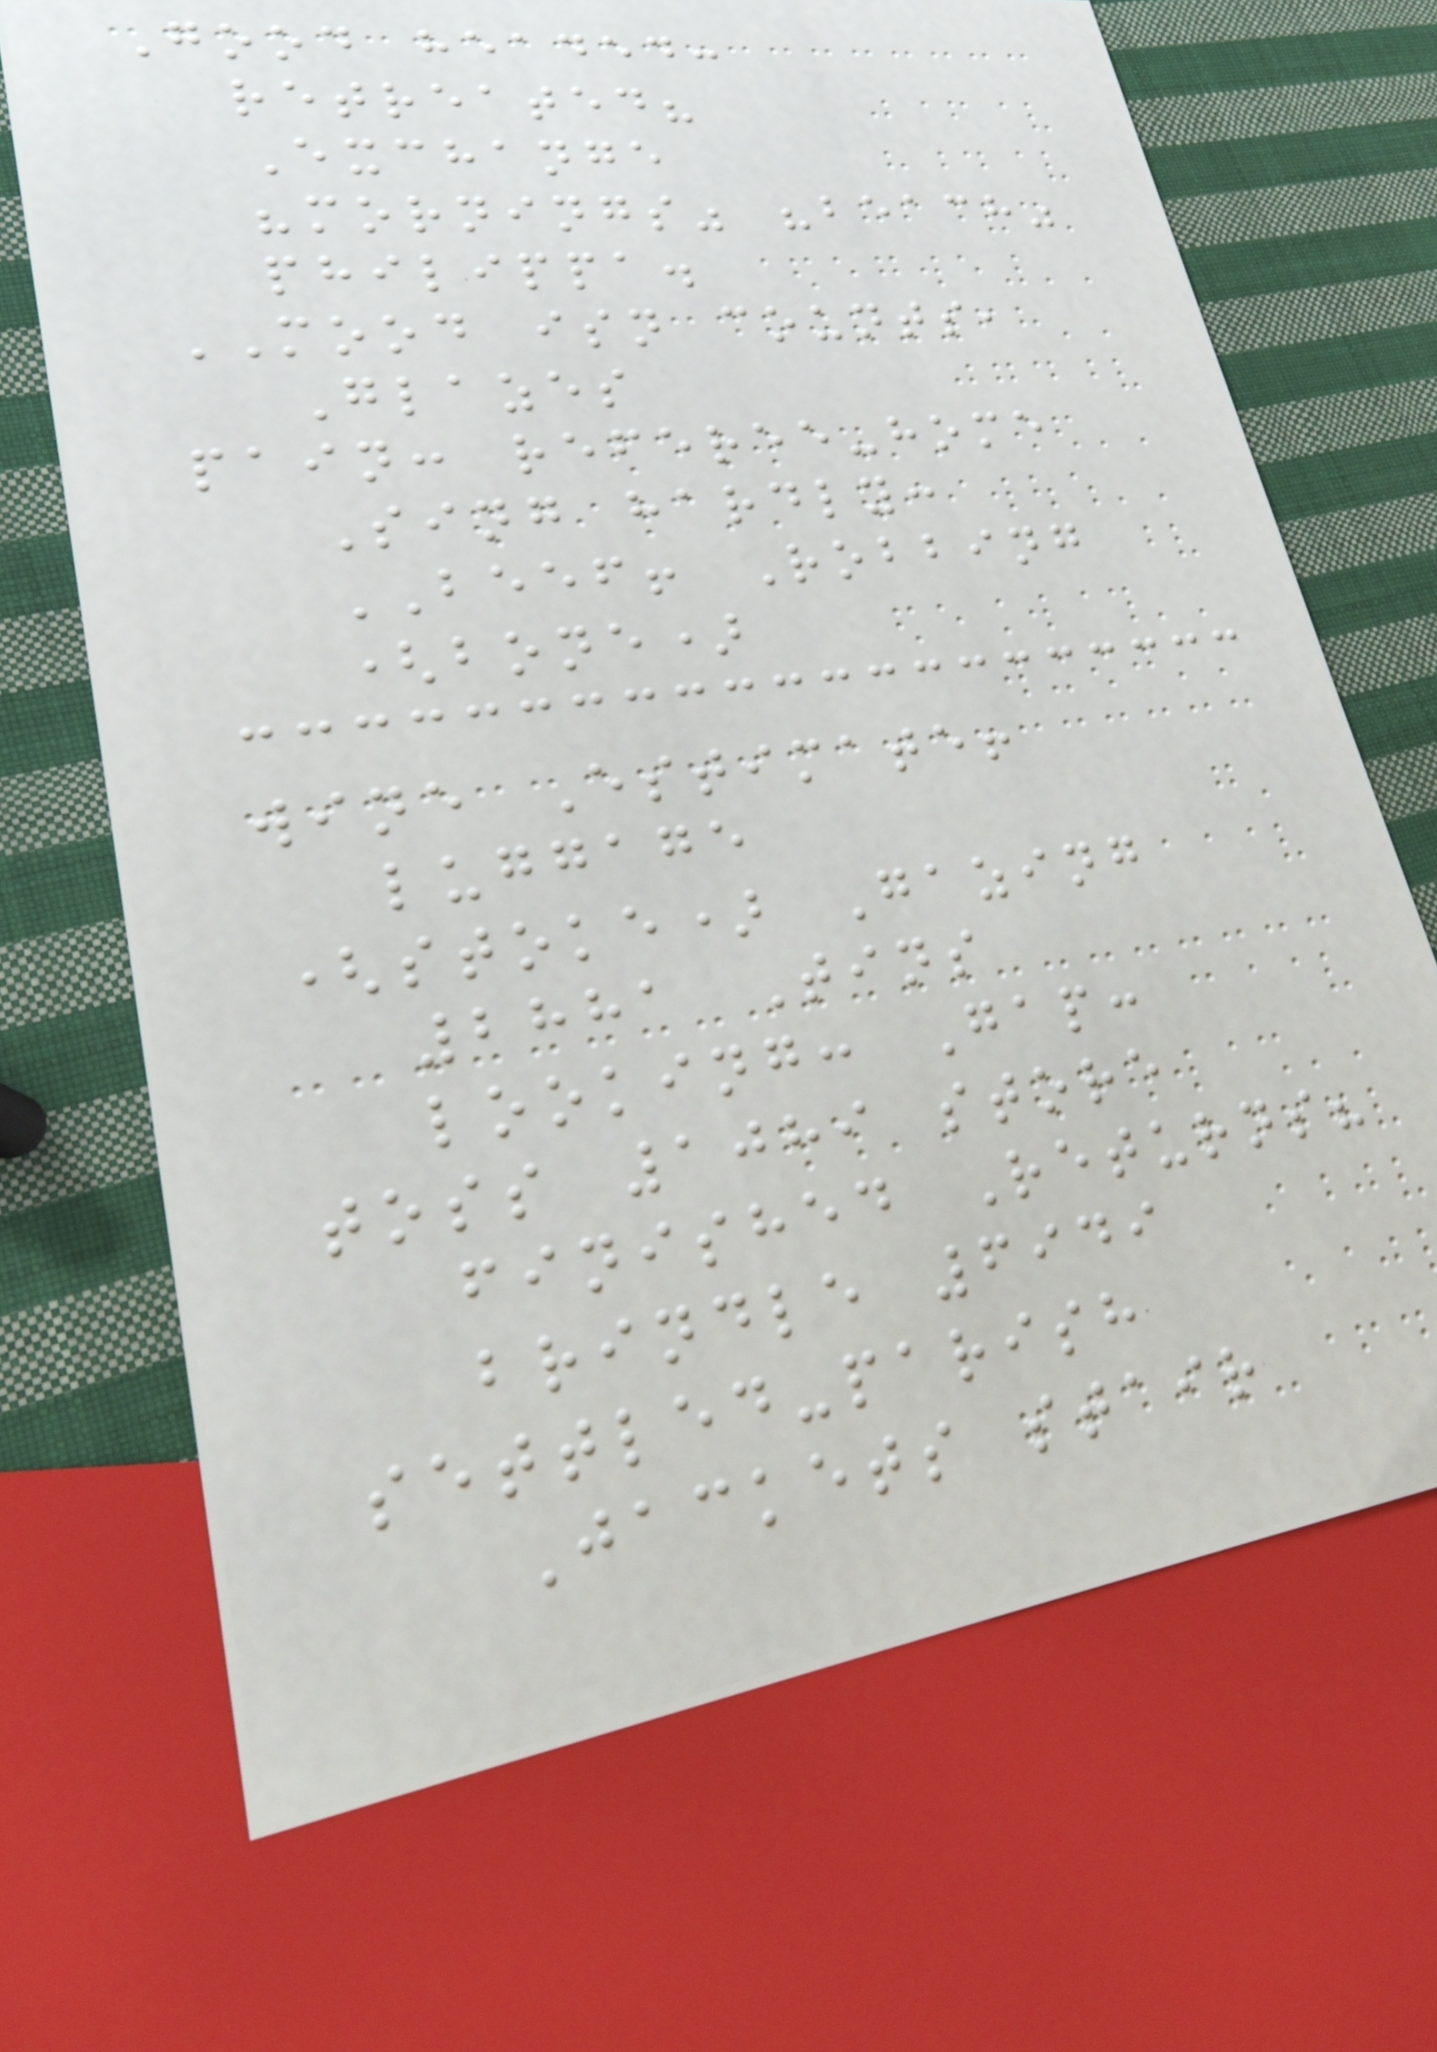Good headed:
retreated?
Exchange
"mornings" "beach"
philippa.
MOOD isn counts,
Glazes
pain: referee-home
Sing hardly:
BEEF! Robbing
(bone)
wine Estimate!
luggage
(stoke) Gazing
2881 Tins
looking: Gap:
toss 1089 store
finished Returns?
brindle 6949
settled-parish
Jackets stair
